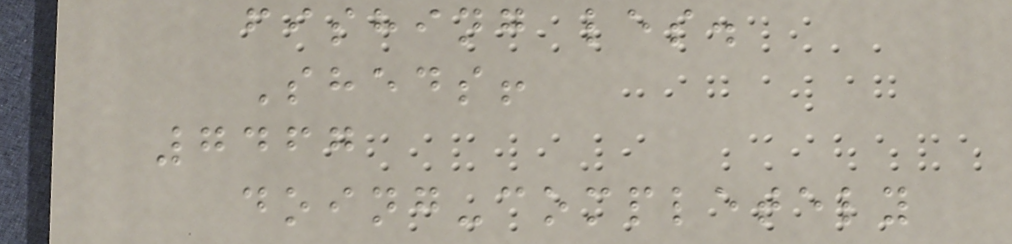fishing les.
Sheds!
7467
doing-completely
